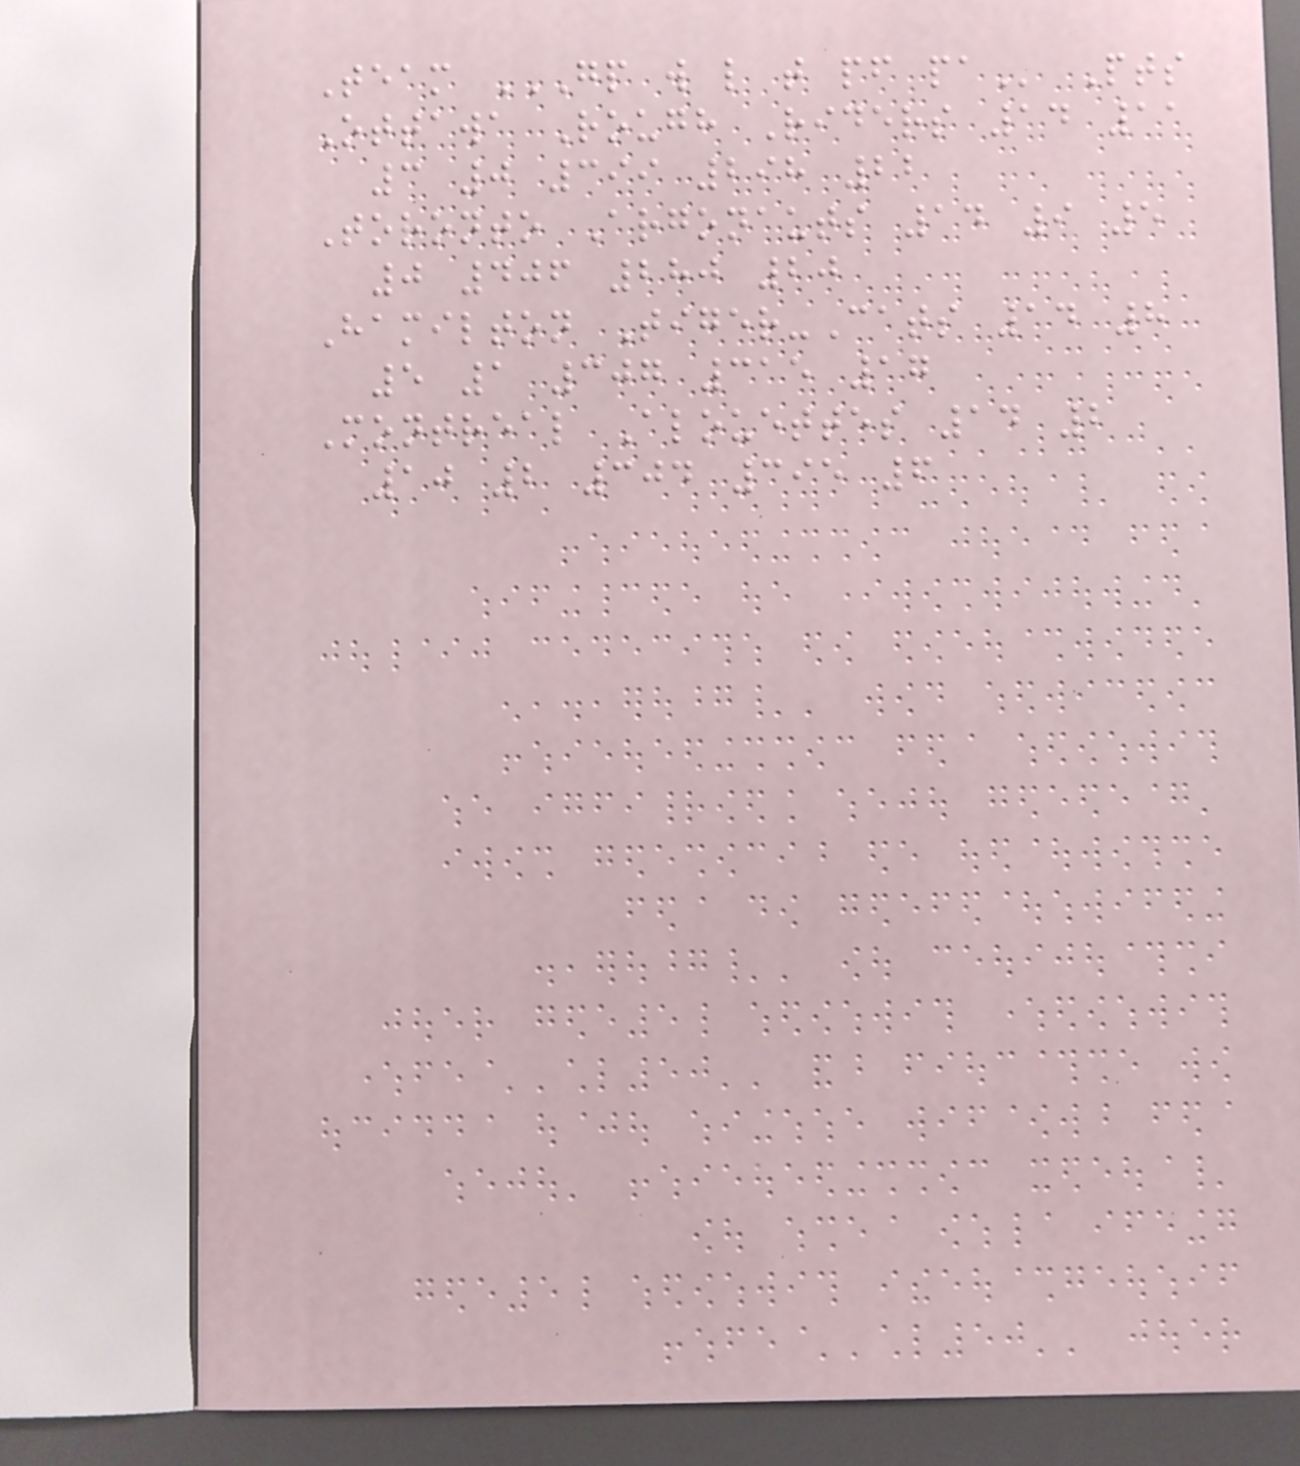Team GP W L T PF PA Pts
Ottawa Rough Riders 14 11
3 0 399 298 22
Toronto Argonauts 14 9 5
0 406 280 20
Hamilton Tiger-Cats 14 8
5 1 307 315 17
Montreal Alouettes 14 2
10 2 304 395 6
